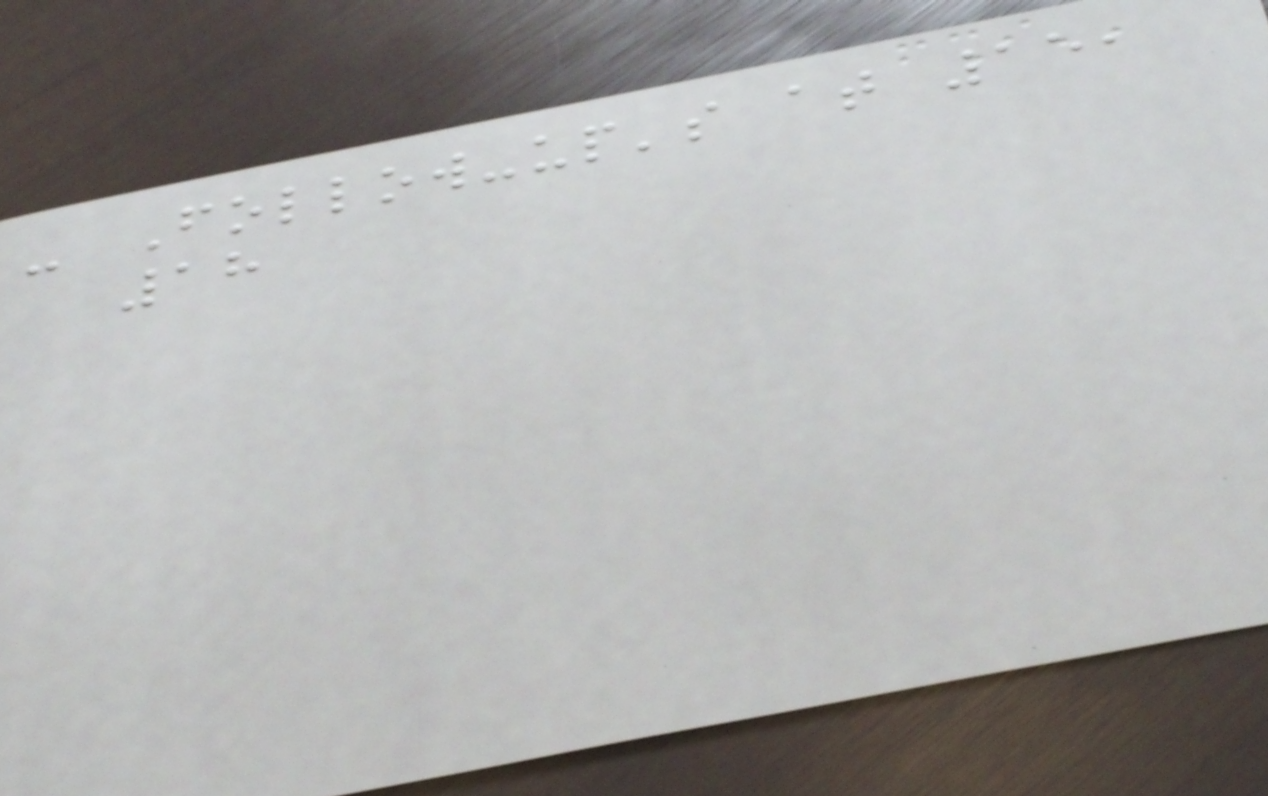- Follow-up's at 15,
18
